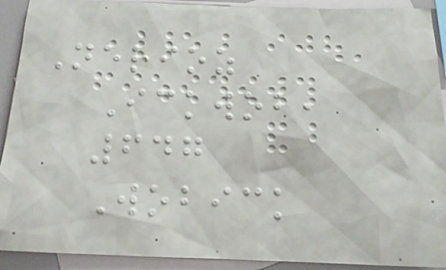Nerioz
Ickwob,
647
Wobick
